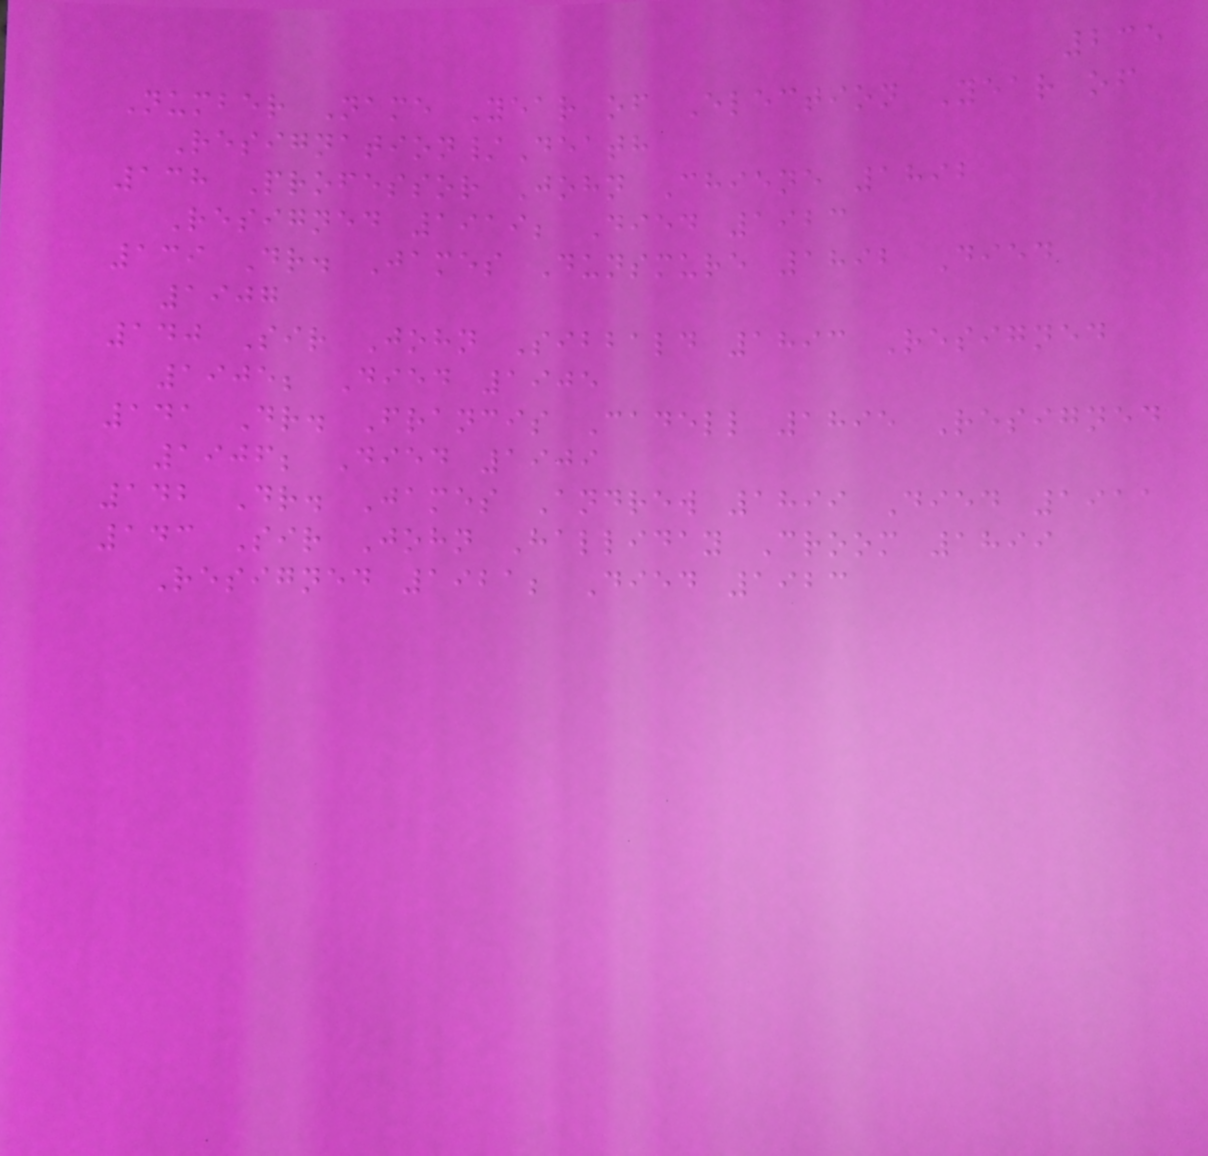235
Number Name Year of Election Year of
Resignation/Death
138 Professor John Chiene 1892
Resigned 1919; Died 1923
139 Dr. James Dunsmure 1892 Died
1907
140 Sir John Sibbald 1893 Resigned
1905; Died 1905
141 Dr. Francis Cadell 1895 Resigned
1906; Died 1909
142 Dr. James Andrew 1899 Died 1911
143 Sir John Halliday Croom 1899
Resigned 1921; Died 1923
